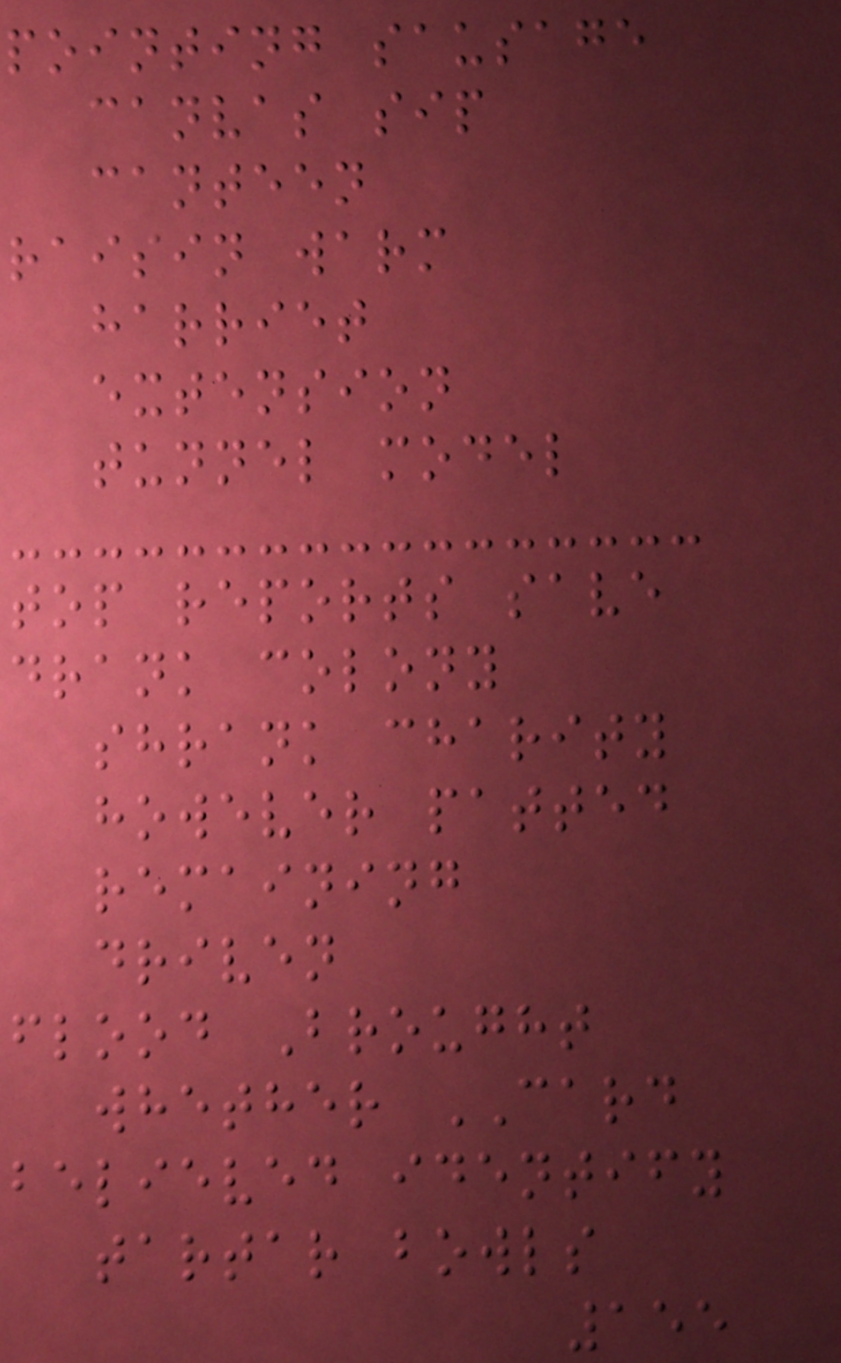pointing sausage
canvas sip
canteen
raisin warm
harriet
extension
tunnel model
top reports save
drank colony
shrank charity
however patted
remaining
driven
flood Brought
whether CARD
believed identify
tartar bowls
155
